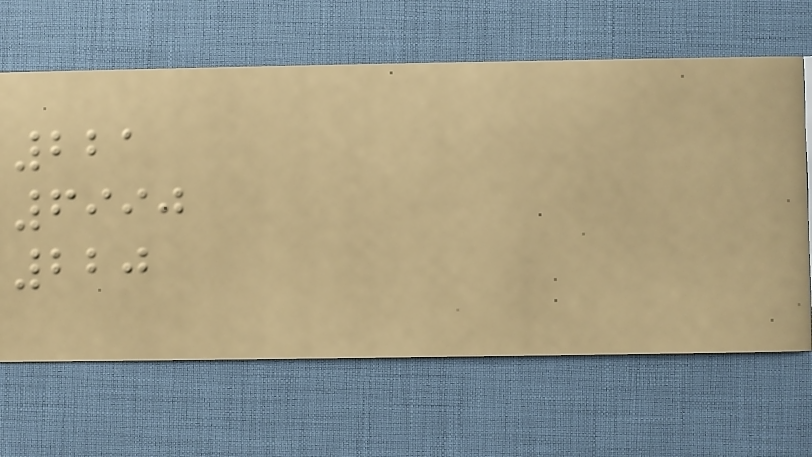221
6990
220
